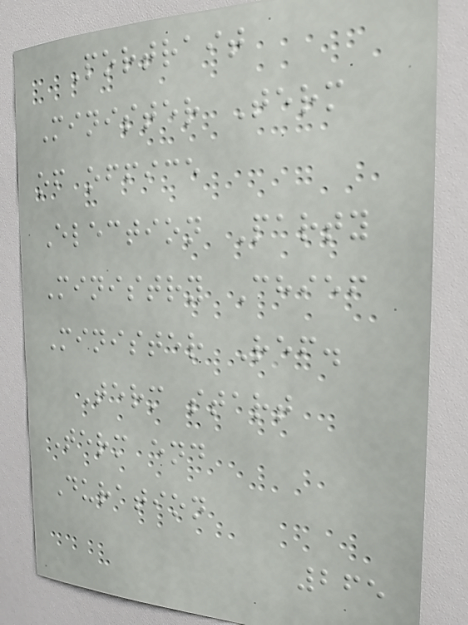Portrait
Minister Term
of office
Election Party
Ministry Chief
Minister Ref.
Term start
Term end
Duration
265
